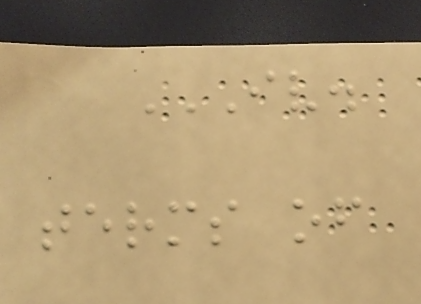IV.
TERMS OF
